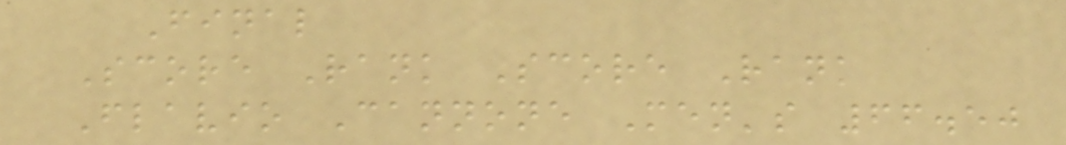Final
Score Rank Score Rank
Flavio Cannone Men's 66.50
